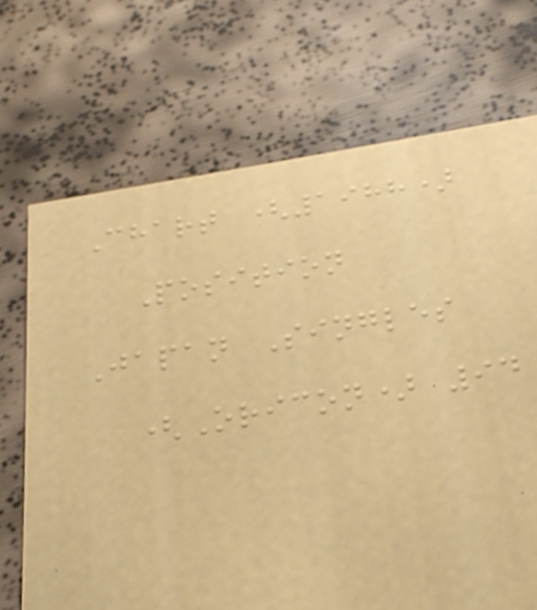Chart (1988)
Position
Japan Singles
(Oricon) 94
